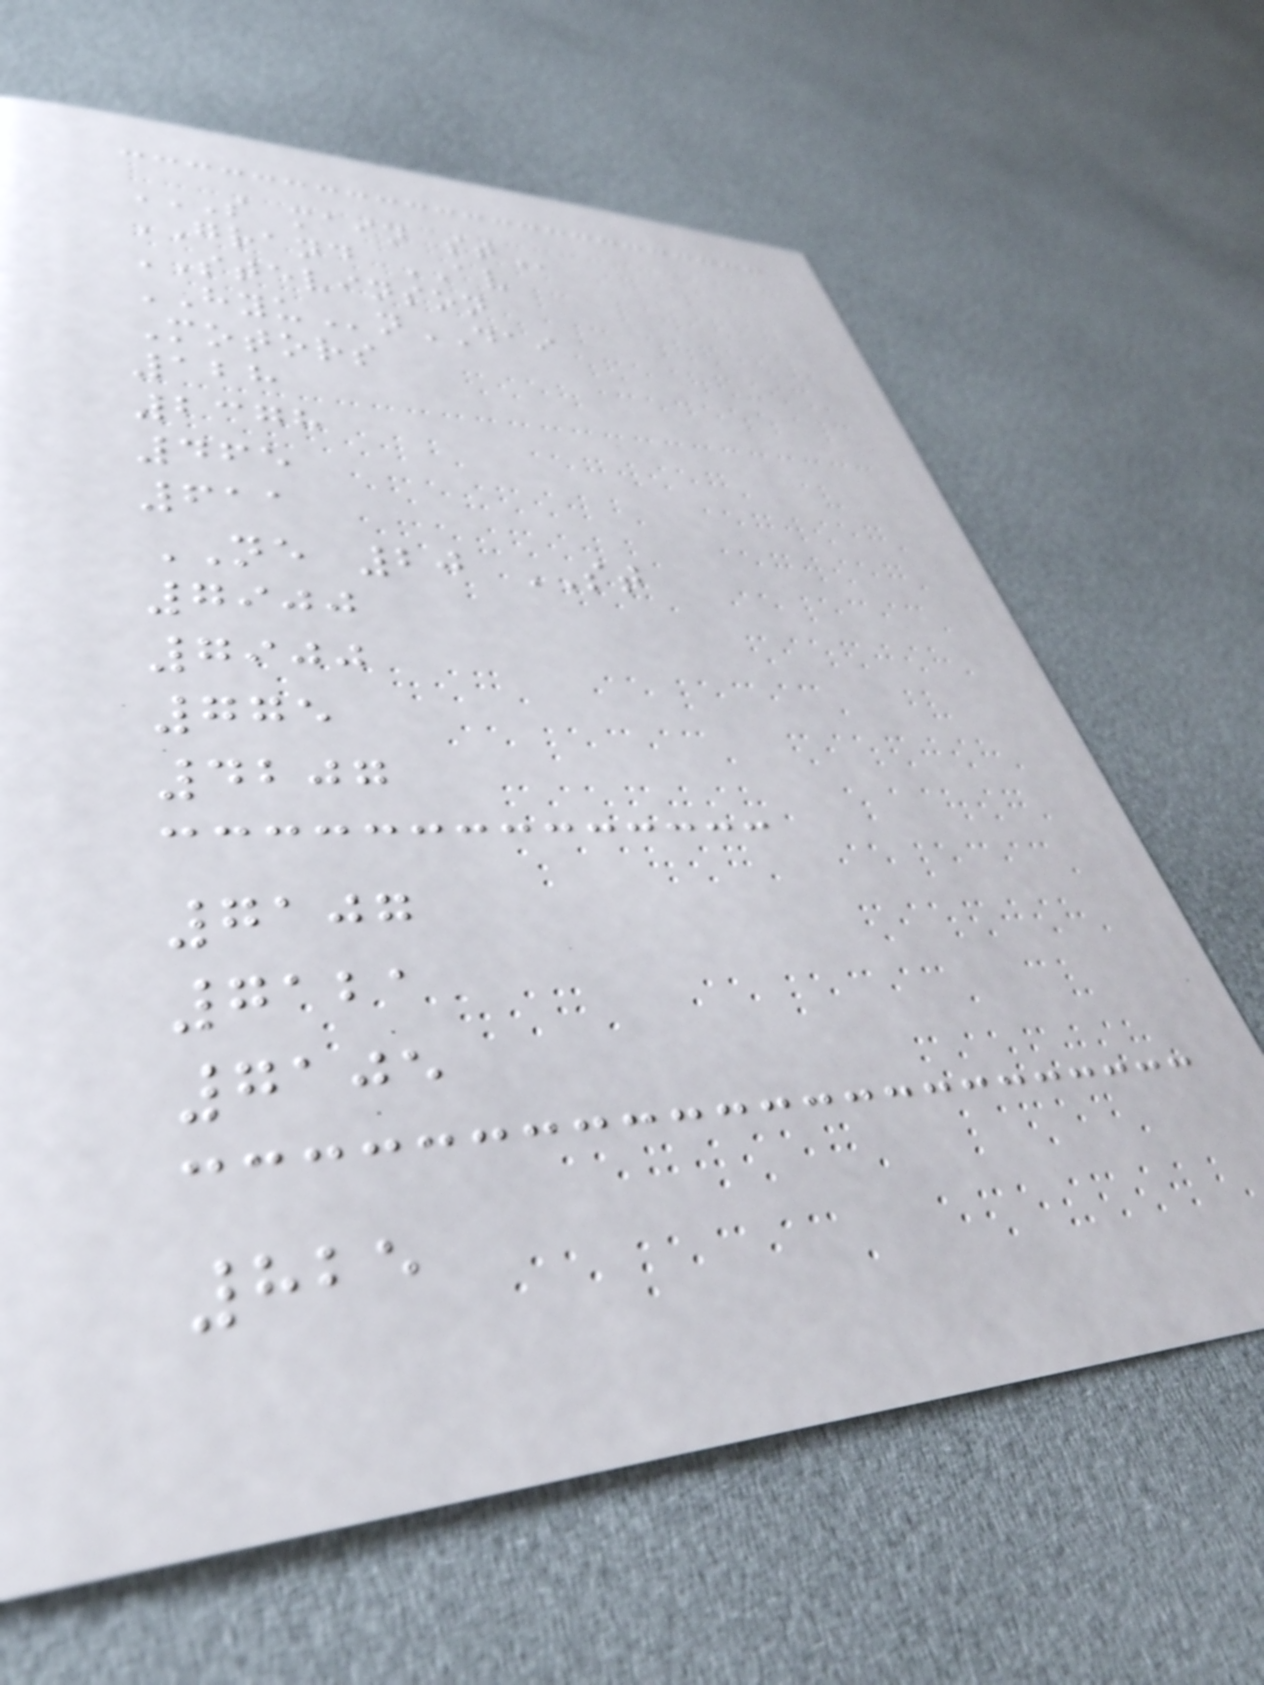S MAIN ST
GRAND AV
STEVINSON
HYUnDAI
Motors
128
2378
465
611
NE 20 ST
7900
7900
775
4207
7107
7121
7105
825
